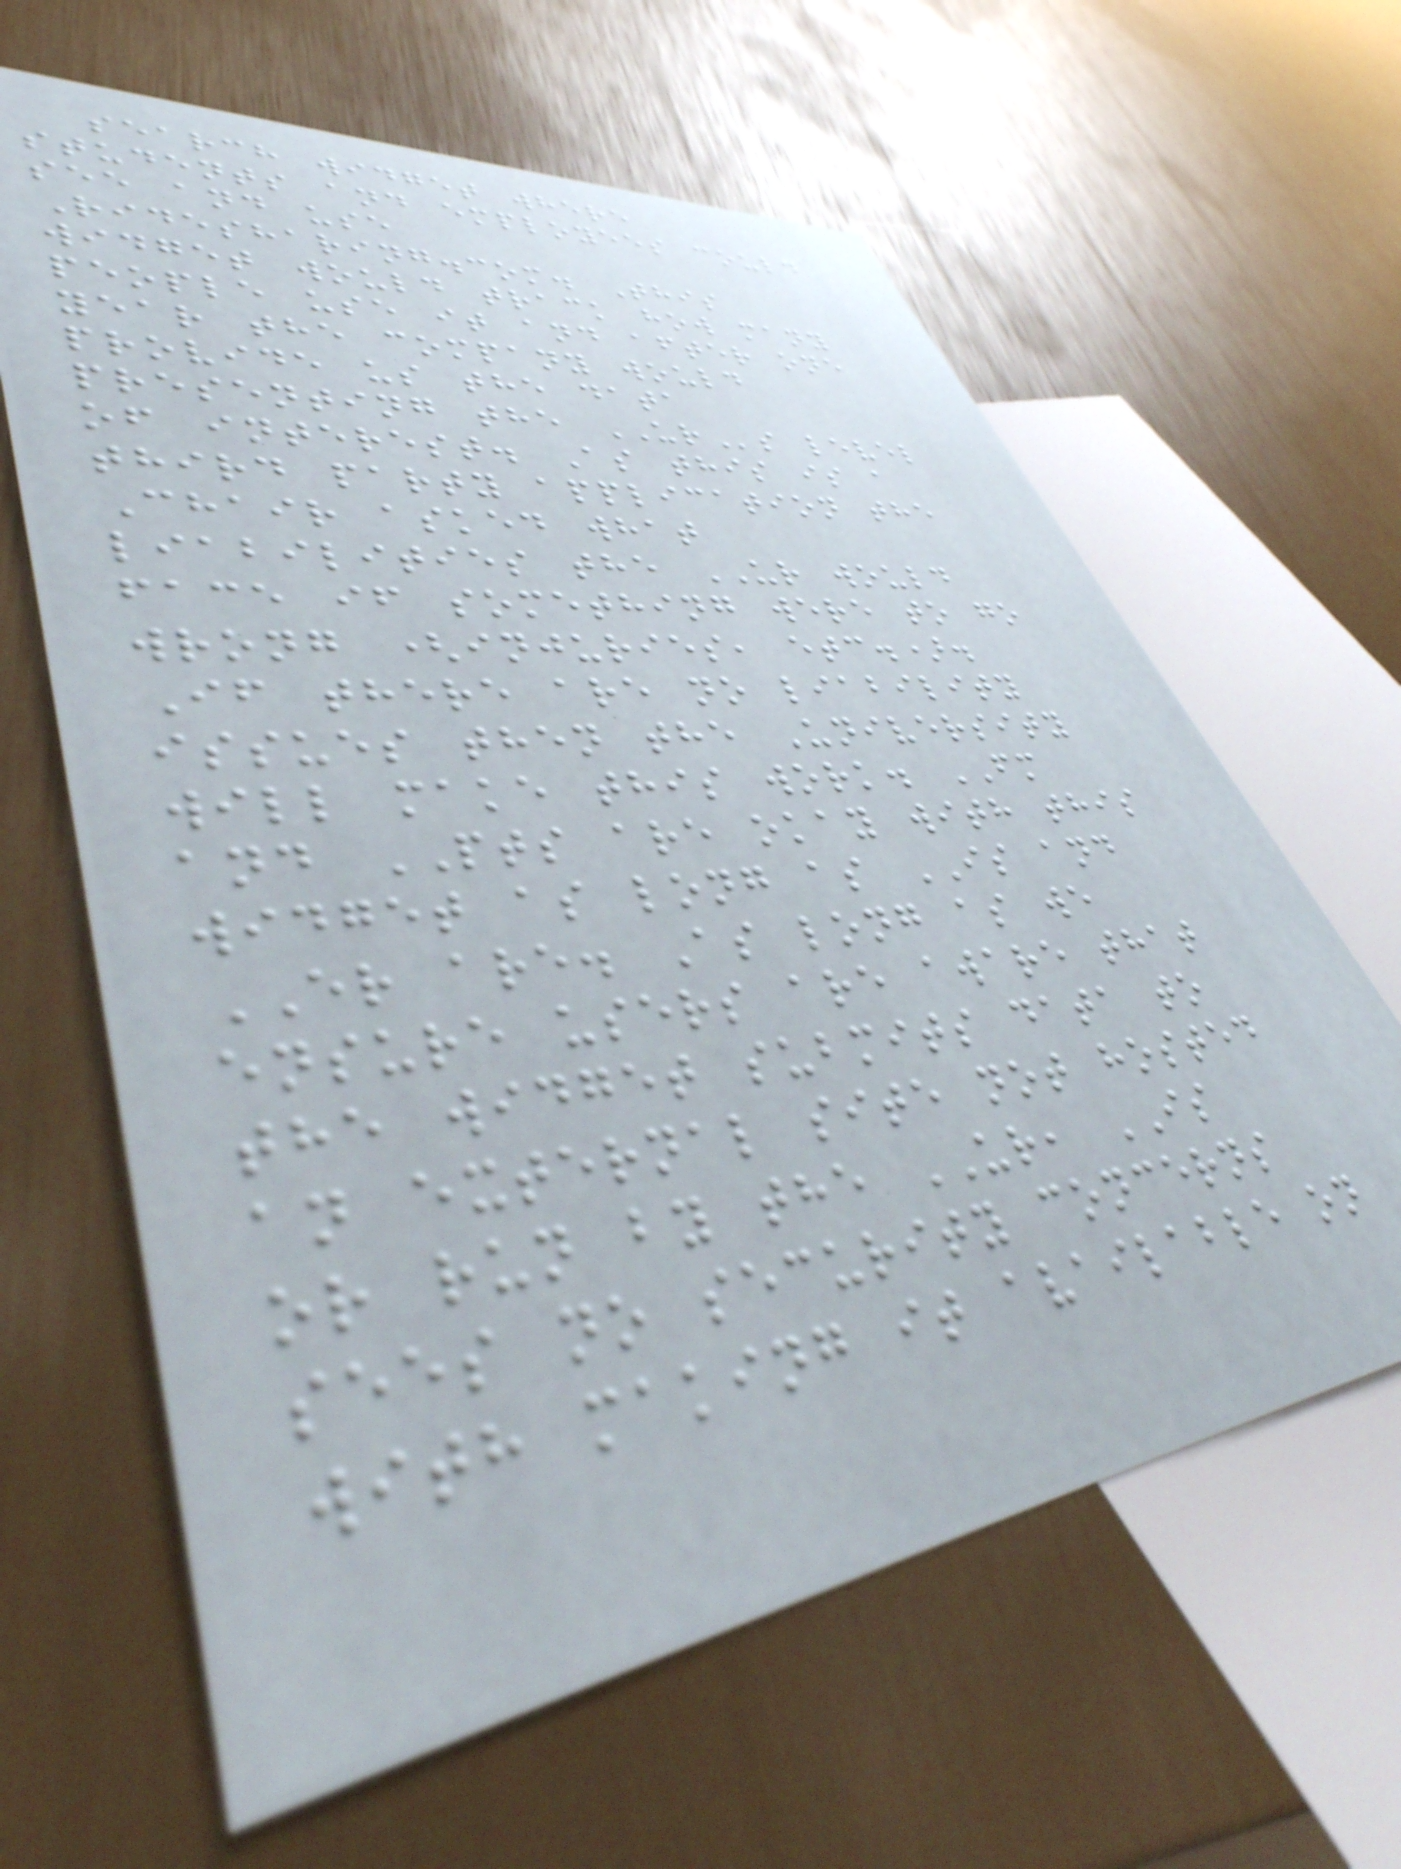search widget where
students and employees could
see and use
Ridesharing.com. This
widget would track how many
people use it and after one
year the company would
provide us the data
presenting the URs level
of interest. As this is a
third party application the
Chair asked what
liabilities the UR would
face if something were to go
wrong (injuries, etc.).
If there are no liability
issues then the University
will make this work. FM
and PTS are okay with this
widget as long as IS and
ER are. As long as we
ensure users are aware that
the widget submits data to
an external site not hosted
or run by the UR, IS
sees no security concerns
with making it available on
